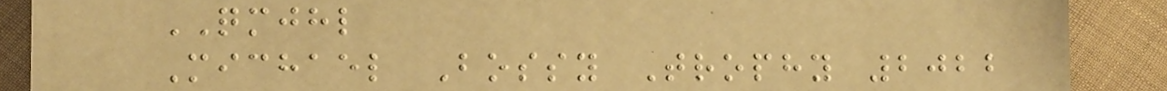QMJHL
Michael Bossy Trophy 2022
